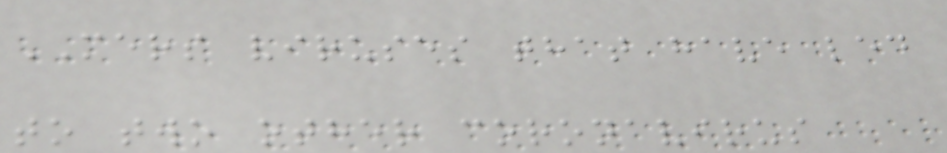MERS viruses that have led
to two other coronavirus
